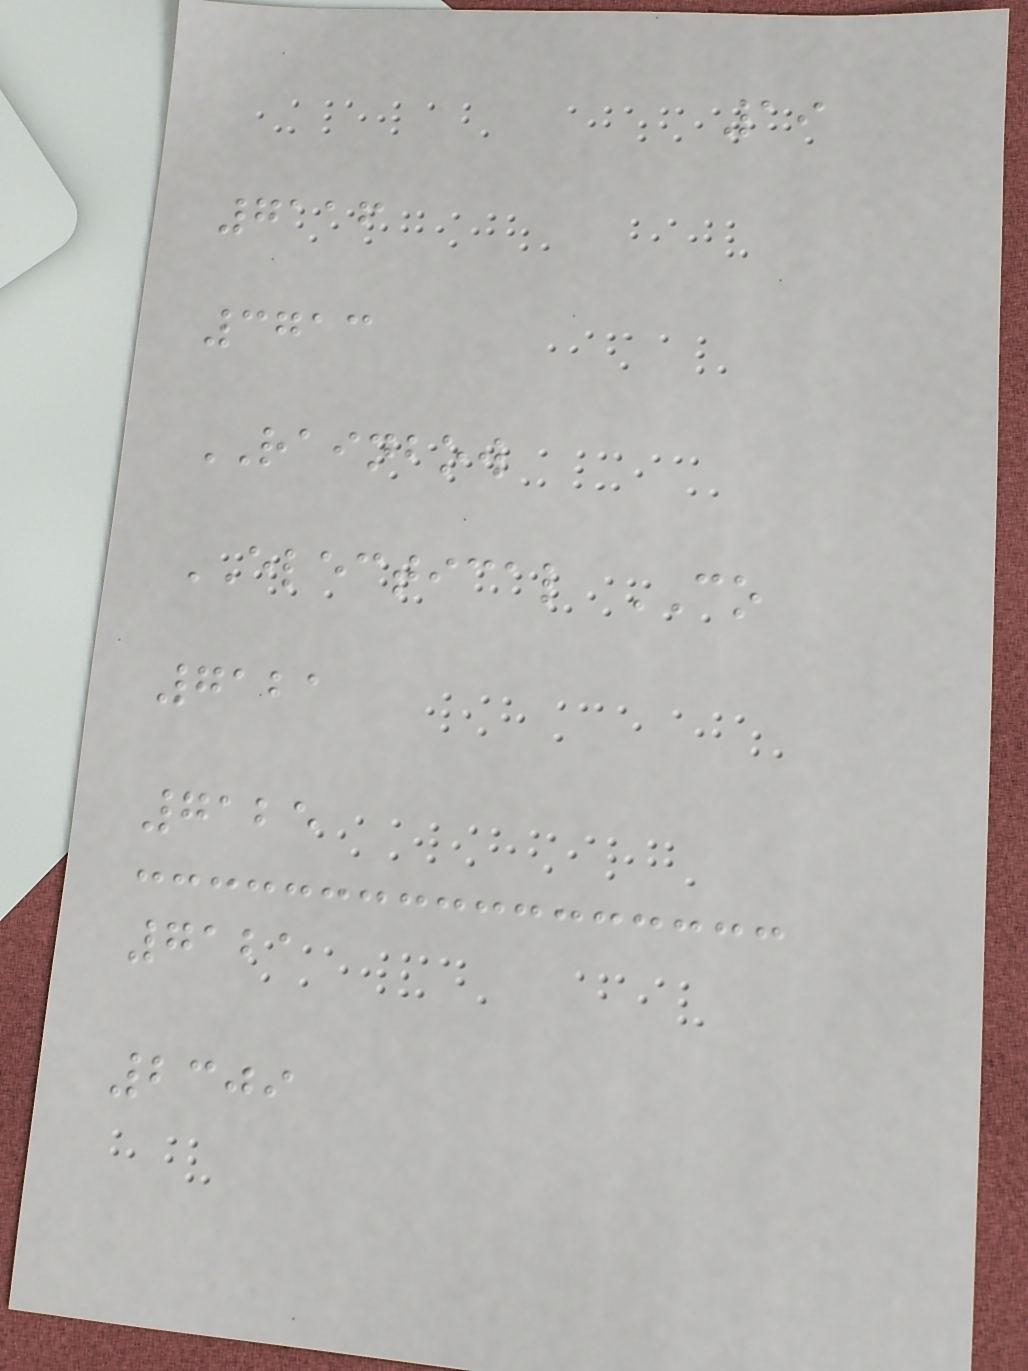19
7116
3713
RAINBOW
ELECTICAL CO
7121
7125
7121
2309
